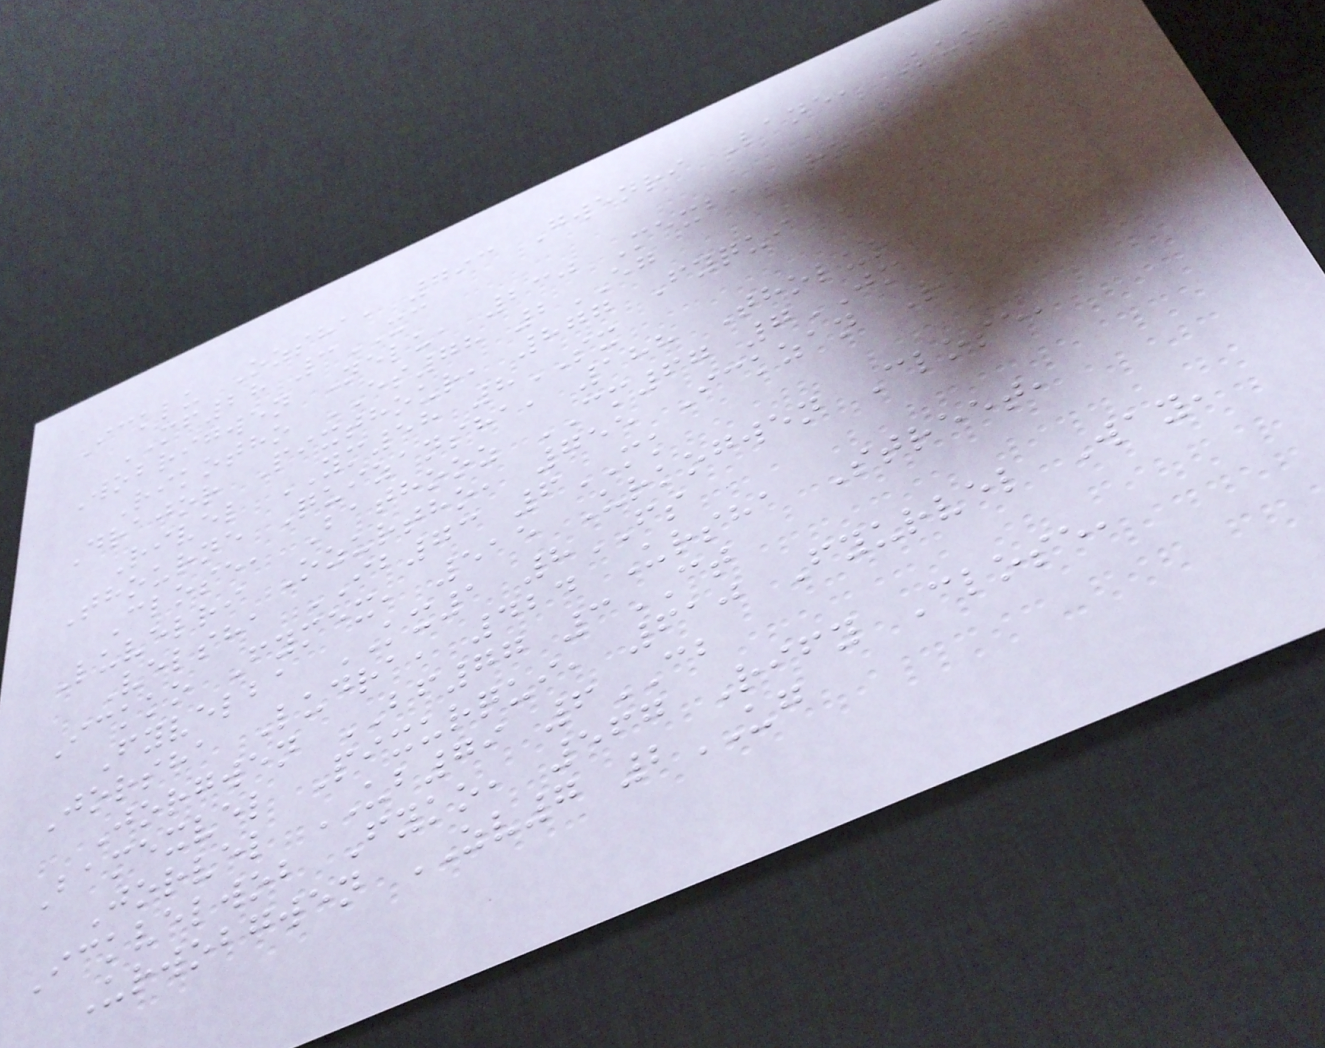Icklu Ozsha, 793 Gwenri Lane, Luoz
MF28 3XC
Wobrigwen Nelu, 230 Mexba Road,
Rikotho ES78 2EG
Drajor Pixthour, 877 Fyqui Close,
Rivel YM58 8SX
Thourne Quizansha, 188 Tholuri
Close, Bathooz CM67 7JM
Luvelri Ozurtho, 755 Ickzan Road,
Velsha IB73 6MK
Ickko Fymex, 515 Urkogwen Close,
Fyvelba KX1 8FS
Jorsha Ludra, 424 Ursha Street,
Jorgwen BF77 3CT
Bamexvel Pixurqui, 610 Fyurvel Way,
Jorvel UB79 6CB
Ickvelwob Fyko, 567 Rify Close,
Urwobgwen ZV7 2UG
